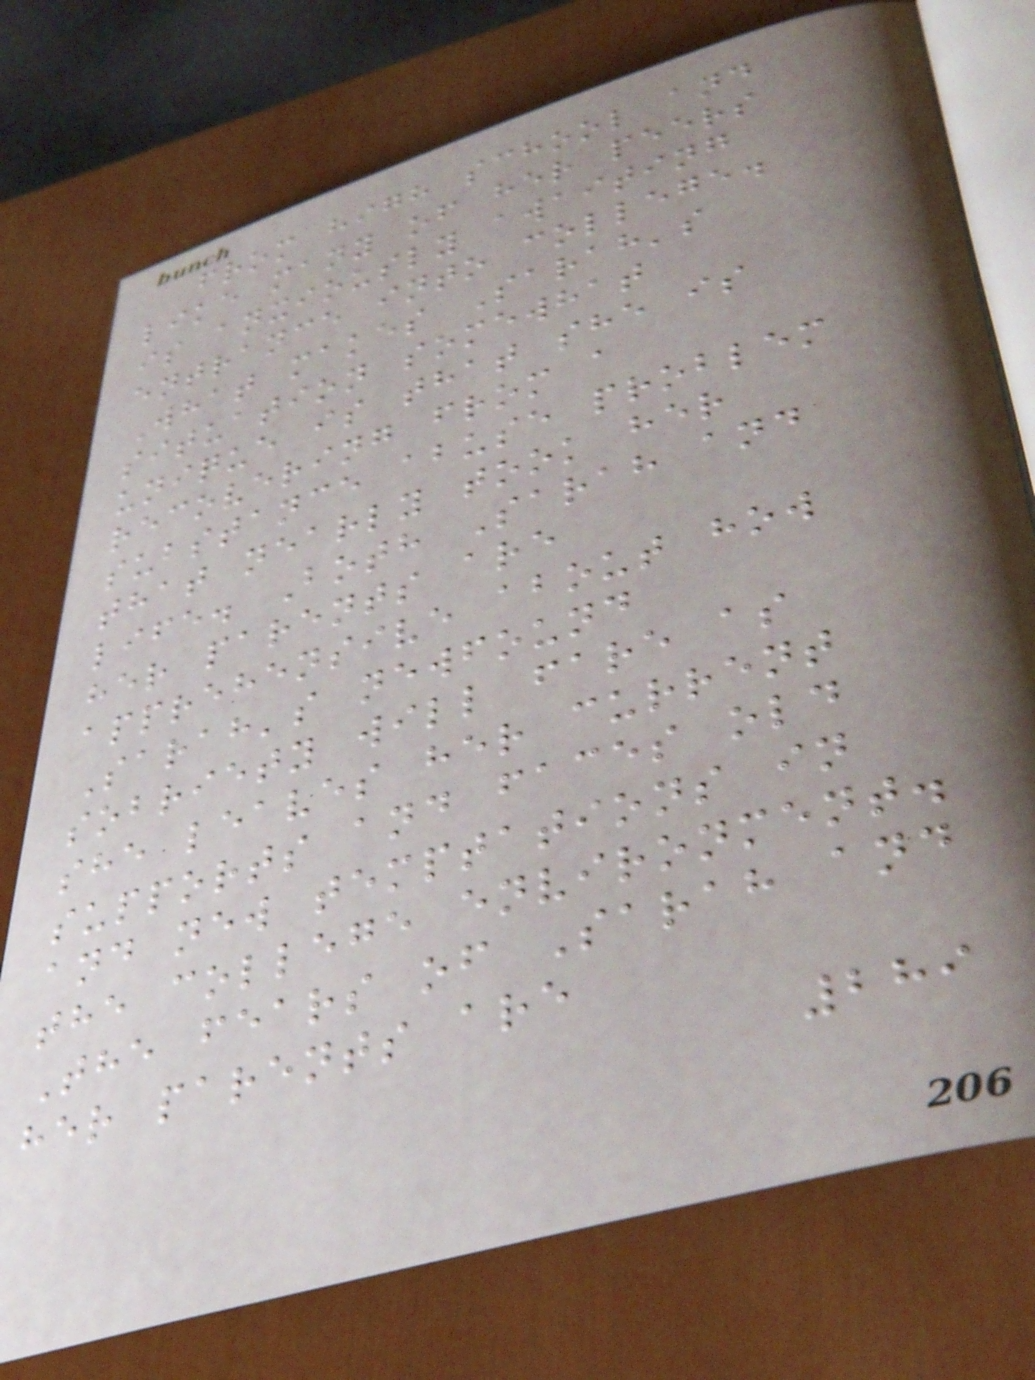from high school and
like many of her peers
is anxiously awaiting
entrance into college.
What makes Sarah's
situation somewhat
unique is that she is
recovering from a
substance abuse problem
that nearly took her
life. Both Sarah and
her parents are
apprehensive about how
Sarah's newfound
sobriety will fare as
she leaves her current
supports and faces old
and new temptations in
the college environment.
The fears of Sarah and
her parents are
289
